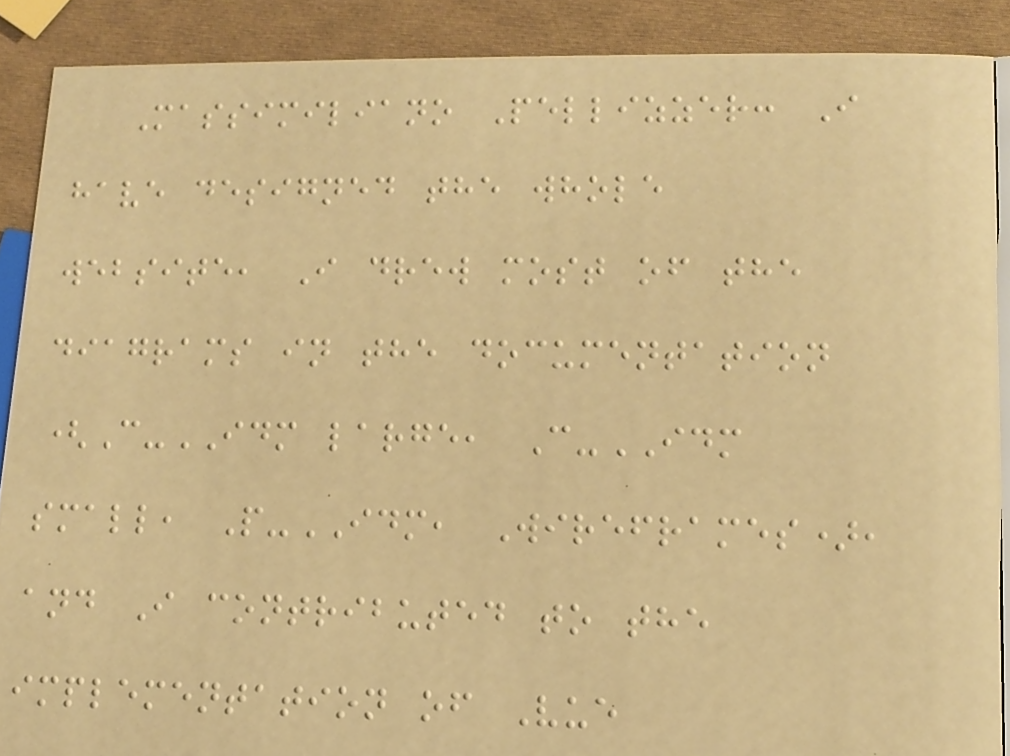Massimiliano Pellizzer: I
have designed the whole
website, I drew most of the
diagrams in the documentation
(C-IDM large, C-IDM
small, P-IDM, Wireframes),
and I contributed to the
implementation of Vue
